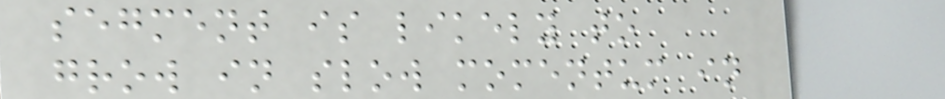segment is likely to
grow in slow momentum in
